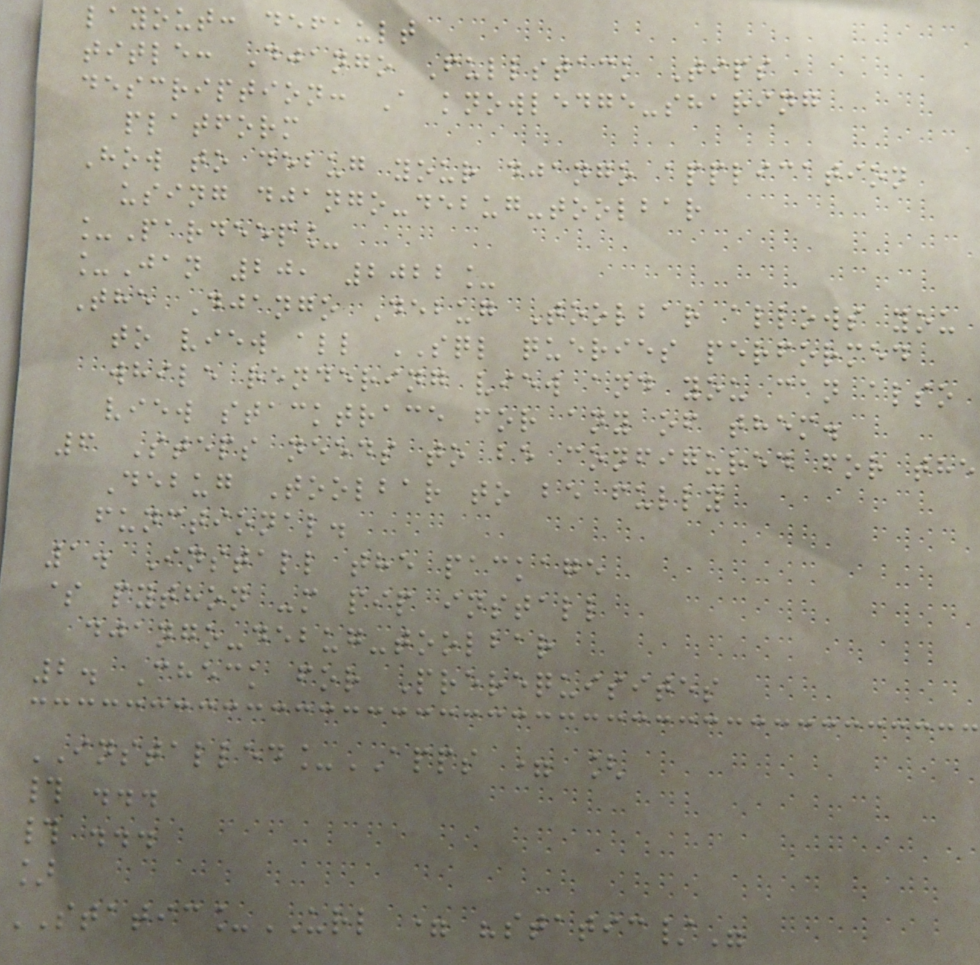layout: default
title: Django Fullstack Tips
description: A knowledge-sharing
platform
How to debug your django application
using django-debug-toolbar
_Pardeep_
_Jan 20, 2022_
The Django Debug Toolbar allows you
to view all SQL queries performed
while rendering view and you can also
view stacktrace for any of them.
6 Steps needs to be configured for the
Debug Toolbar to be fully
functional.
1. Install the package
$ python -m pip install
django-debug-toolbar
2. Check for Prerequisites
INSTALLED_APPS = [
# ...
# ...
]
STATIC_URL = "static/"
